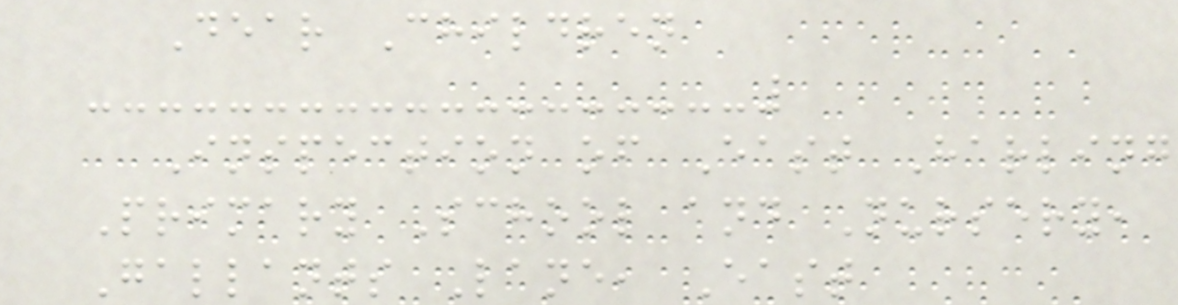Dear Children
Inspection of East Harling
Primary School and Nursery,
Gallants Lane, East
